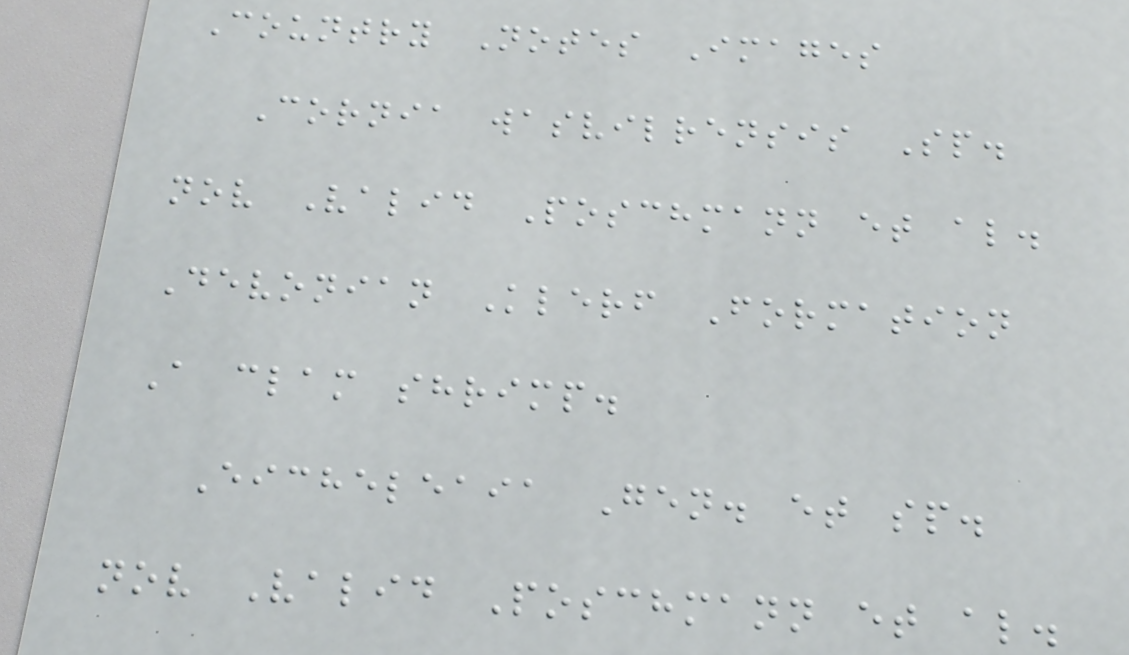Country Notes Images
Cornia wasvilrensis Sp.
nov Valid Poschmann et al.
Devonian Klerf Formation
A clam shrimp.
Eicheleaia Gen. et sp.
nov Valid Poschmann et al.
